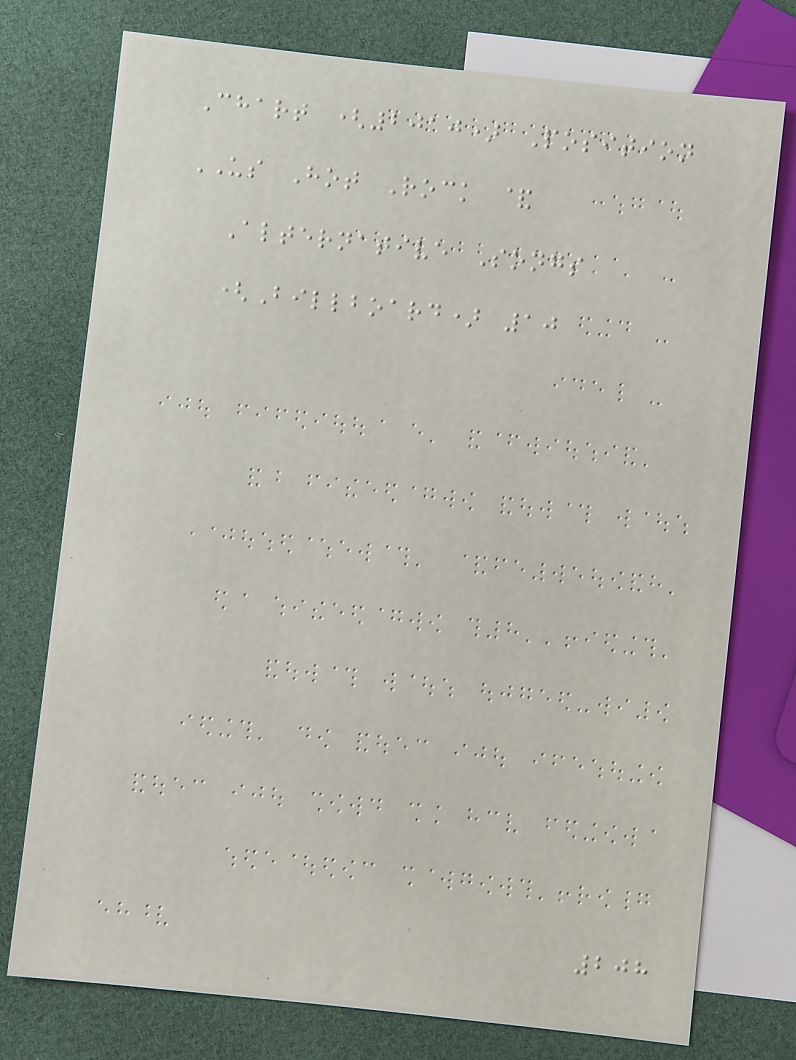Chart (2010) Position
US Hot Rock &
Alternative Songs
(Billboard) 10
208
